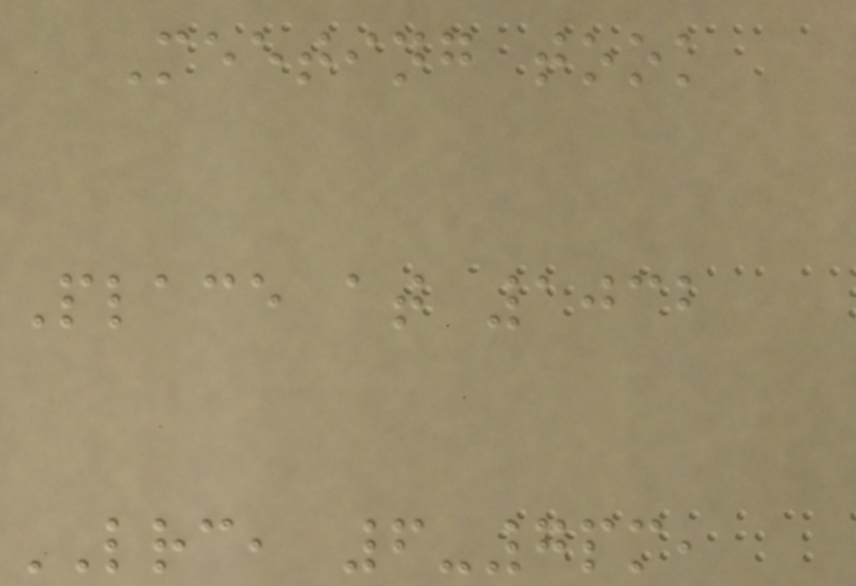Meeting took
Place at 1032
LRC, 6-7pm,
